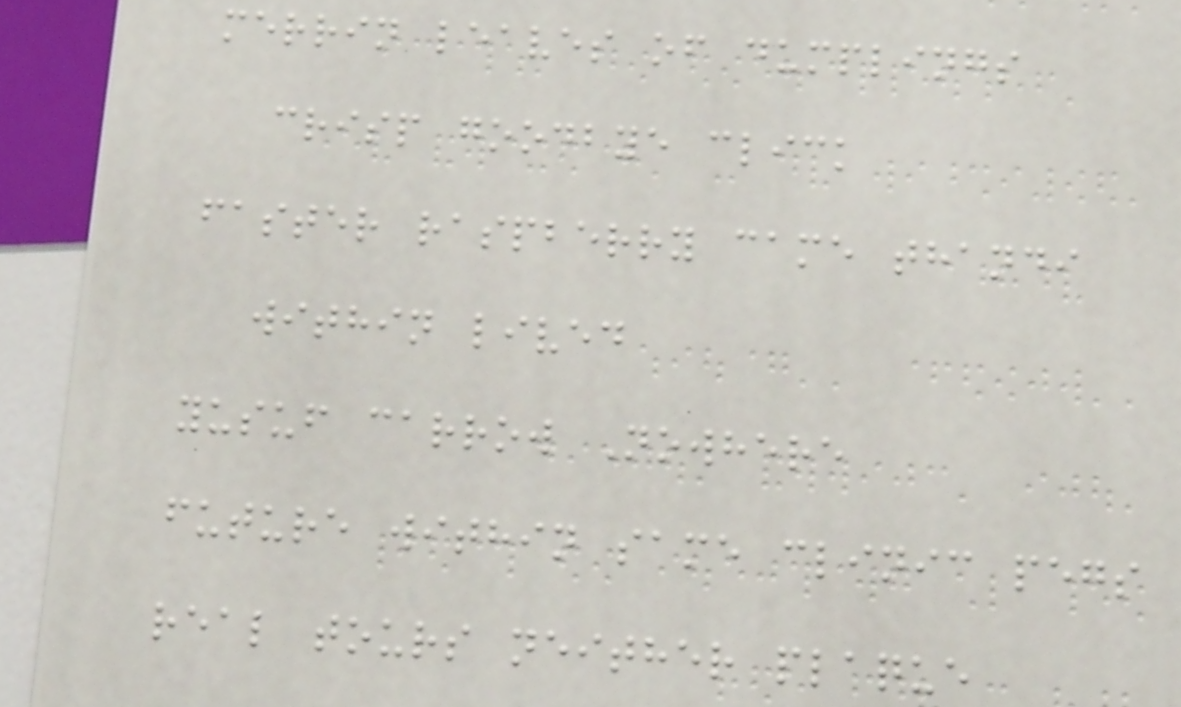merrin leaves of dumplings
crisp goodbye click
faster raspberry came thandi
within lived
yusuf carrow Nowhere
future within same clinic pegs
real tours neither plaque
